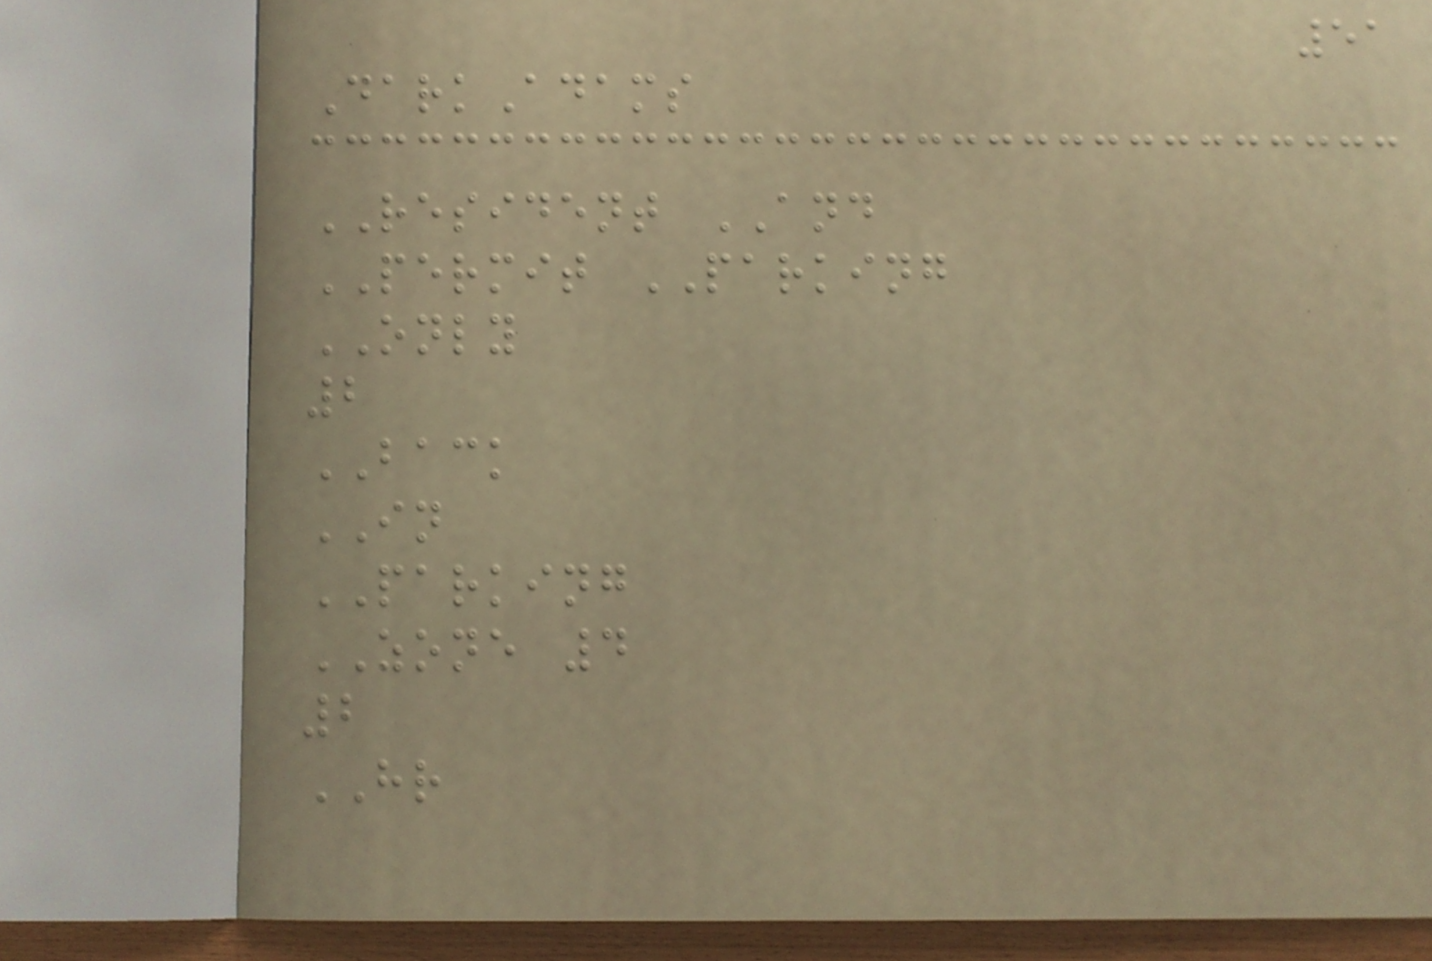51
DarkAdams
RESIDENT AND
PERMIT PARKING
ONLY
2
BACK
IN
PARKING
ZONE 4
2
HR
